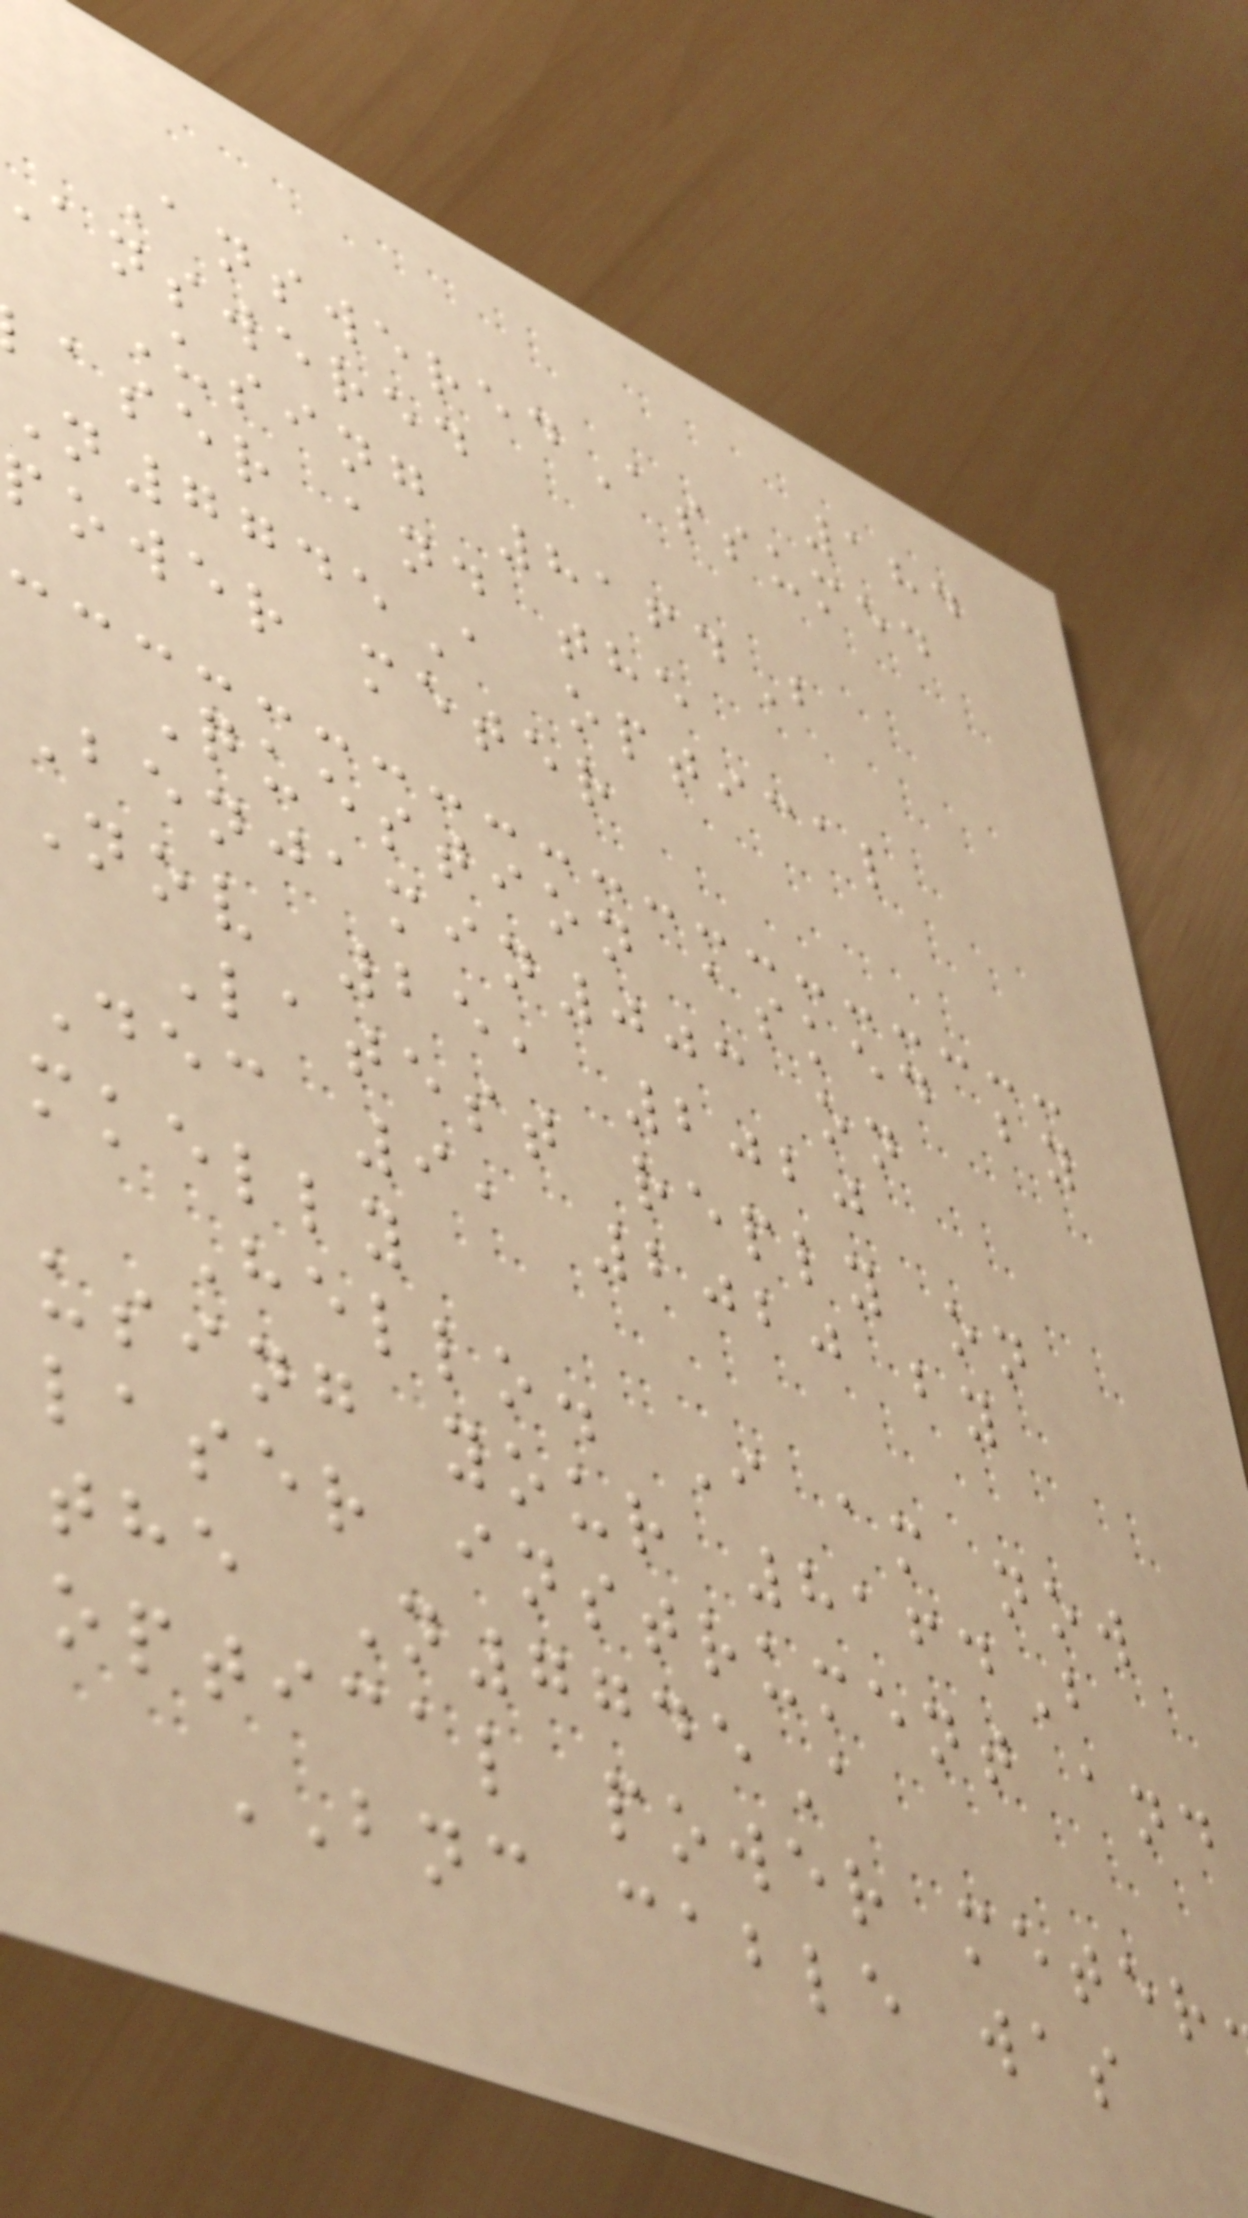184
AnsweredAssumed
answered
Using 8164B
aser and the
7745A optical
power meter
Question asked by
Benjamin003 on
Nov 25, 2020
Latest reply on
Dec 9, 2020 by
mkelly
Hello. I am now
using your 8164B
laser instrument and
the N7745A
optical power meter
BNC cable was
